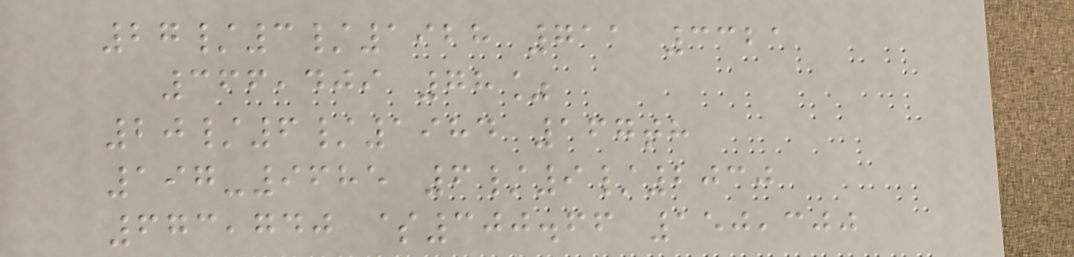27/3/1928 711 3321
366,409 78%
20/6/1984 167th
197-9685 6/9/2030
673,740 $300.66 150,300
